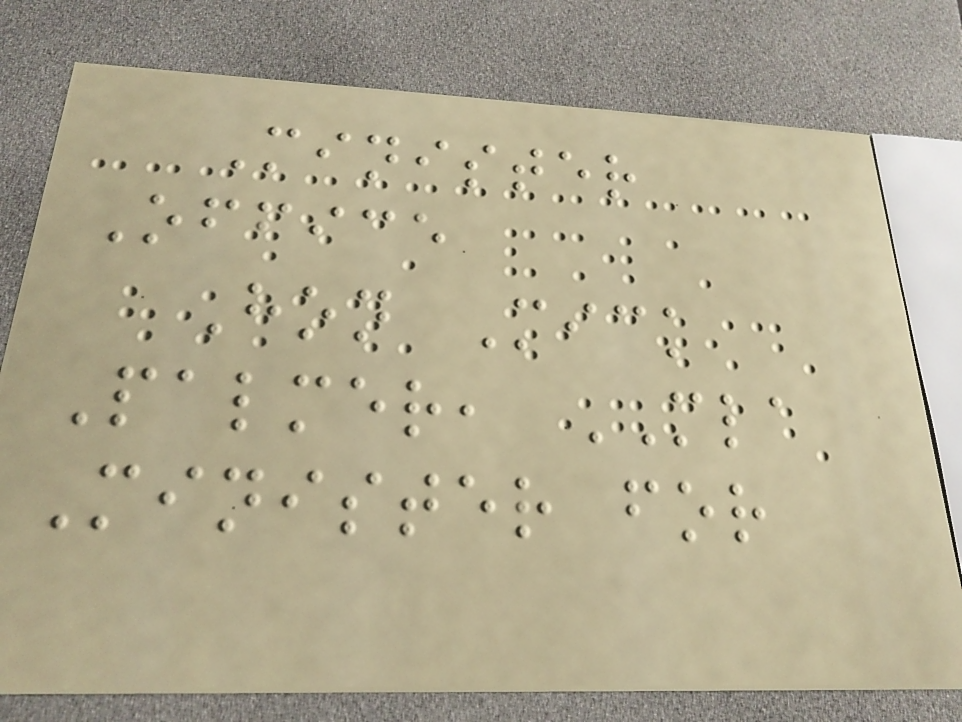Minister
Office
Hon Mick
Palmer, MLA
Minister for
